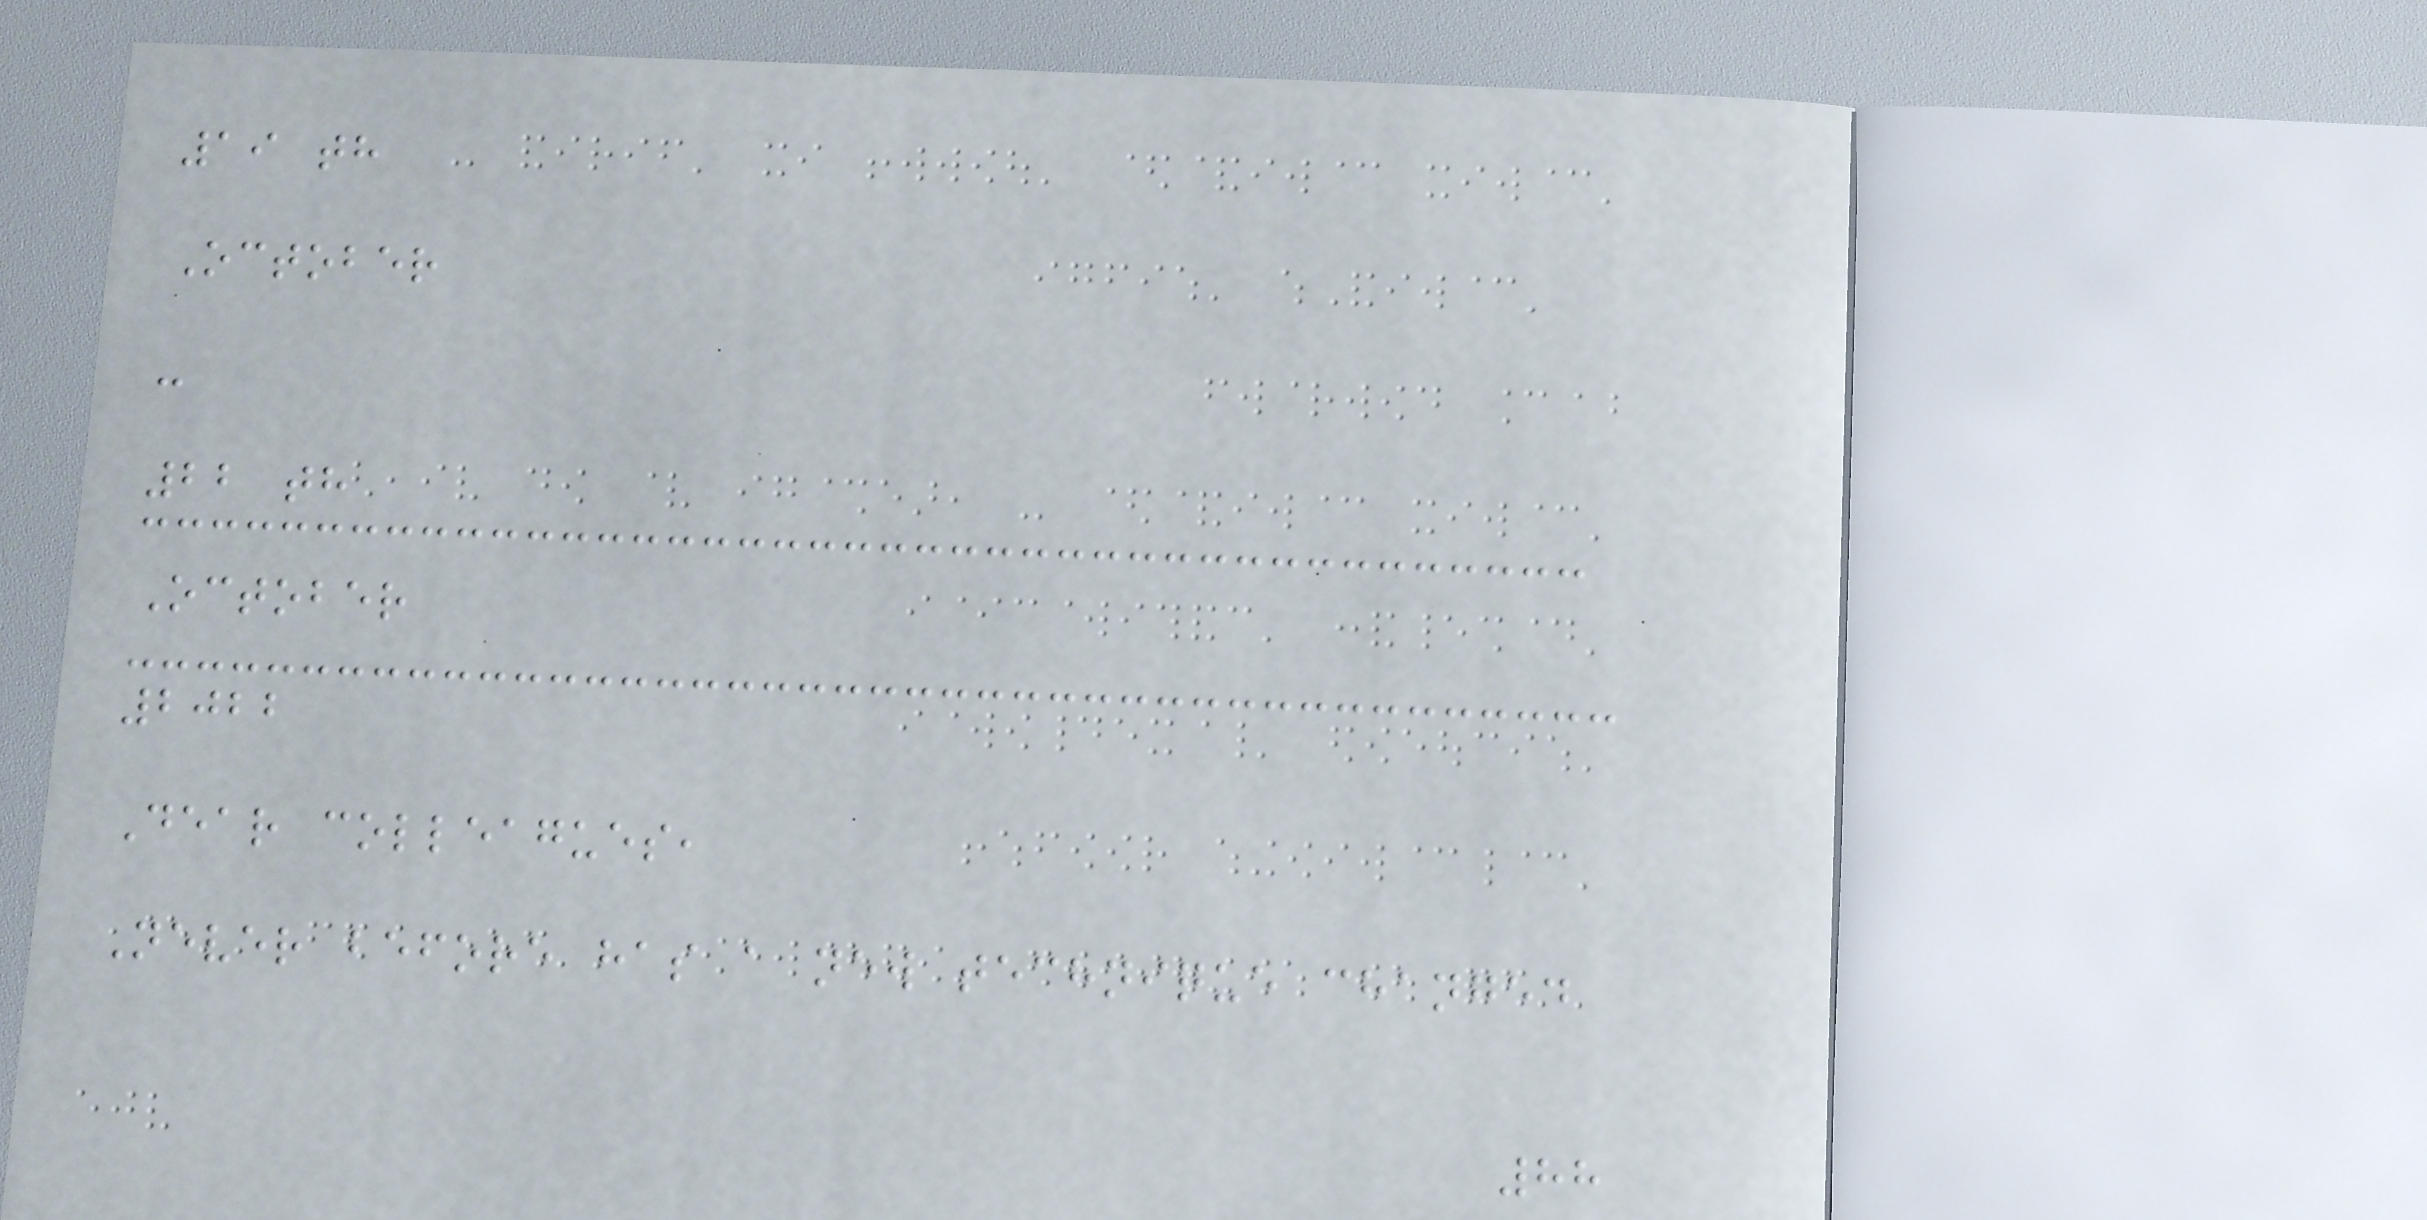19 th
October
-
22 th
October
2022
Dear colleagues,
Never before has a new technique changed
88
